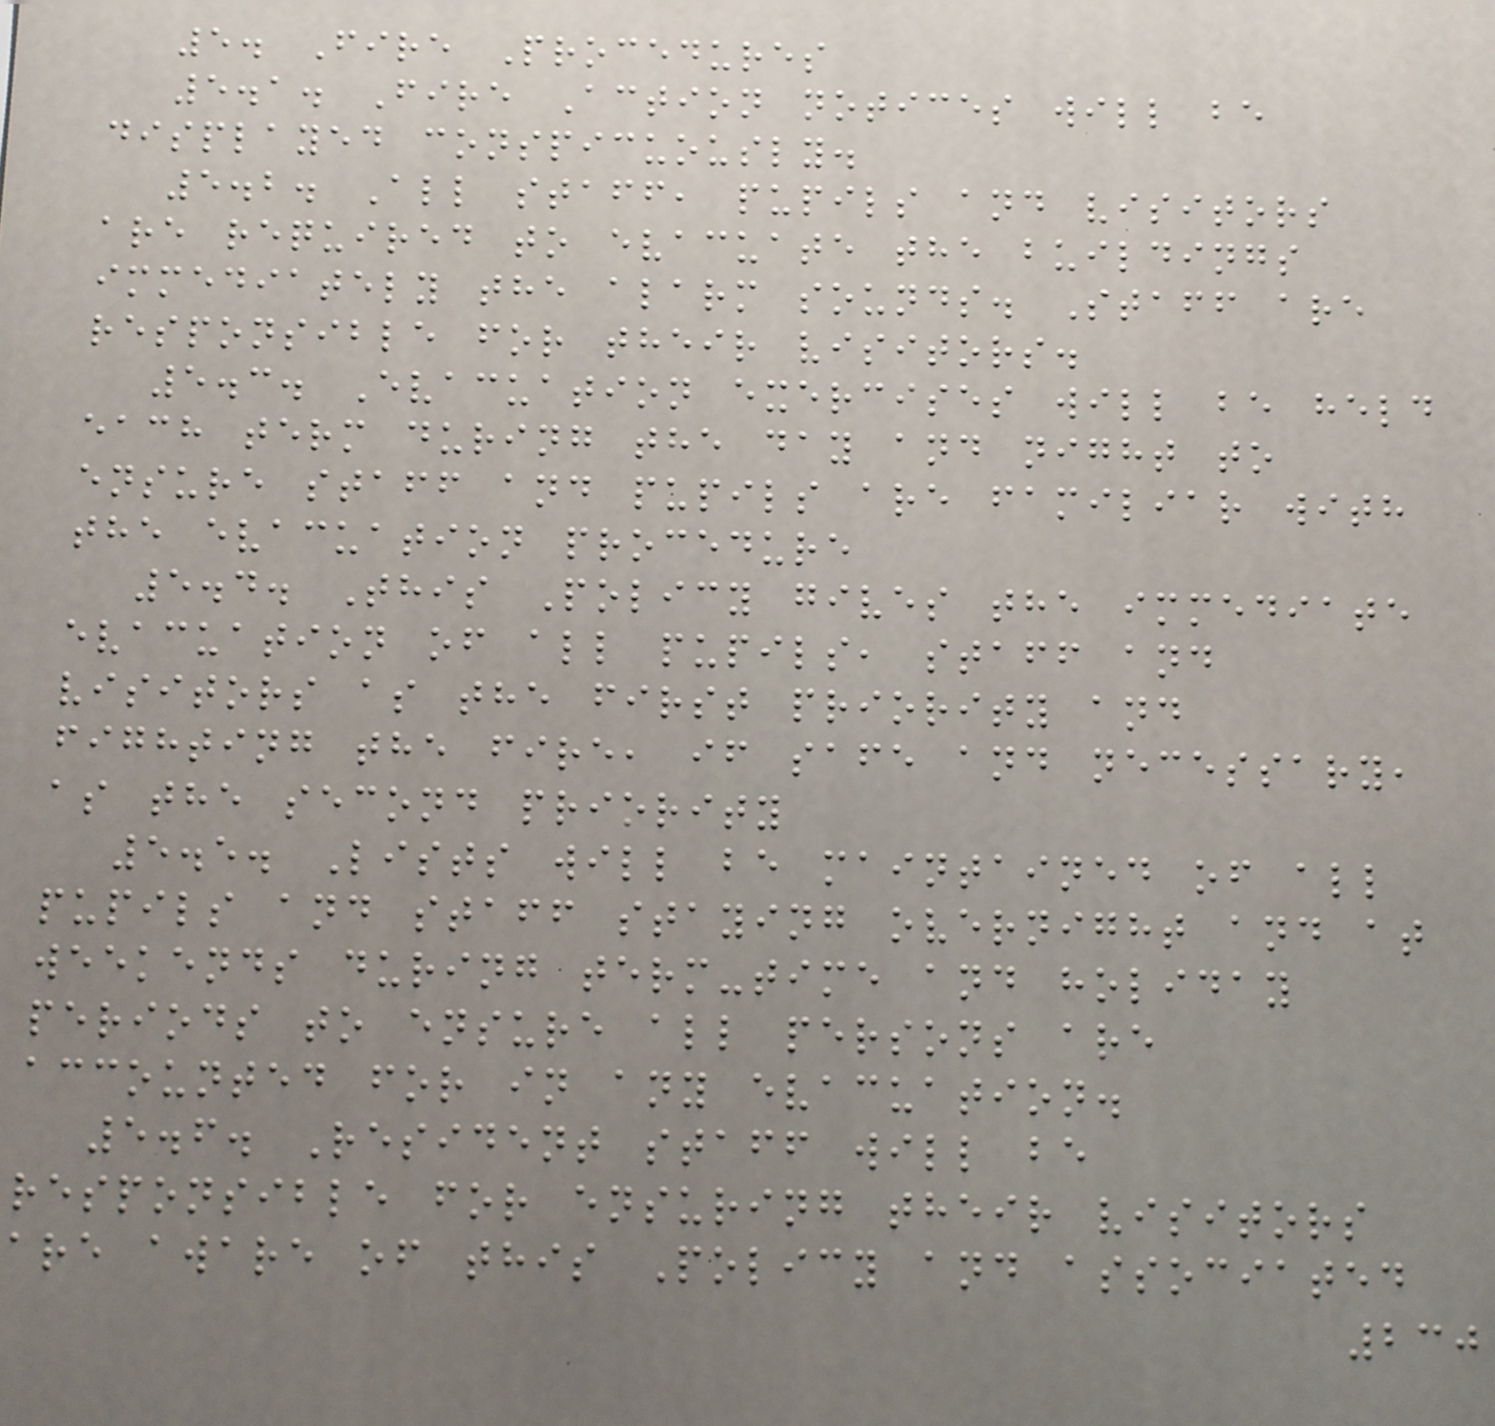5. Fire Procedures
5.1. Fire Action notices will be
displayed conspicuously.
5.2. All staff, pupils and visitors
are required to evacuate the buildings
immediately the alarm sounds. Staff are
responsible for their visitors.
5.3. Evacuation exercises will be held
each term during the day and night to
ensure staff and pupils are familiar with
the evacuation procedure
5.4. This Policy gives the immediate
evacuation of all pupils, staff and
visitors as the first priority and
fighting the fire, if safe and necessary,
as the second priority
5.5. Lists will be maintained of all
pupils and staff staying overnight and at
weekends during term-time and holiday
periods to ensure all persons are
accounted for in any evacuation.
5.6. Resident staff will be
responsible for ensuring their visitors
are aware of this Policy and associated
230
